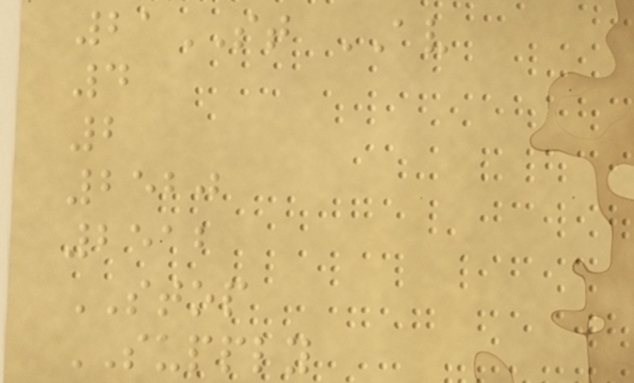21ST AV
4
2
2520
2512
STOP
SUPPLY
